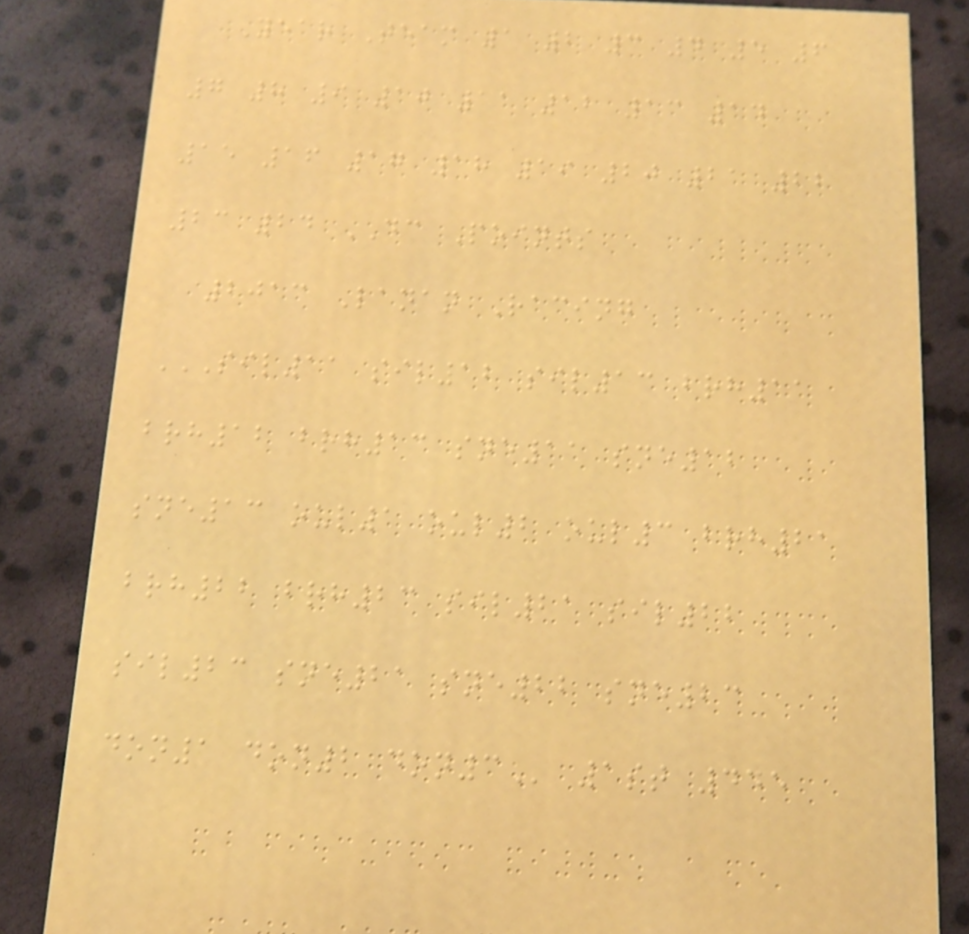Year Team 1 2 3 4 5 6
7 8 9 10 11 12 13 14
15 16 17 18 19 20 21 22
23 24 DC Points
2013 Lanan Racing
SIL11 SIL12 SIL13 BRH11
BRH12 BRH13 SNE11 SNE12
SNE13 OUL1 OUL2 OUL3 BRH21
BRH22 BRH23 SIL21 SIL22
SIL23 SNE21 SNE22 SNE23
DON1 DON2 DON3 1st 445
